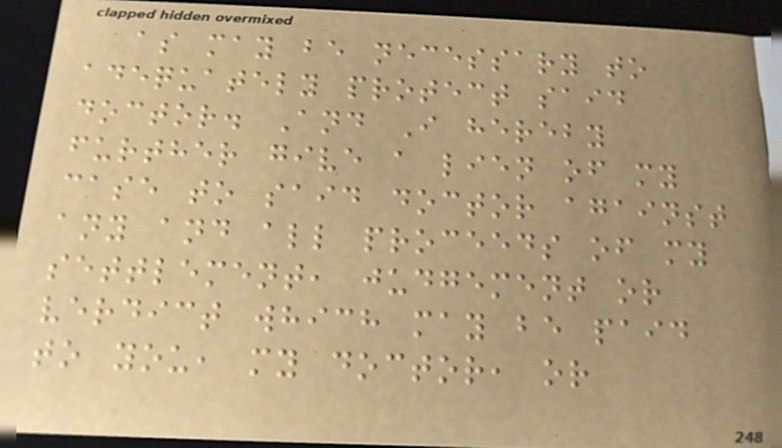as may be necessary to
adequately protect said
doctor. And I hereby
further give a lien of my
case to said doctor against
any and all proceeds of my
settlement, judgement or
verdict which may be paid
to you, my doctor, or
